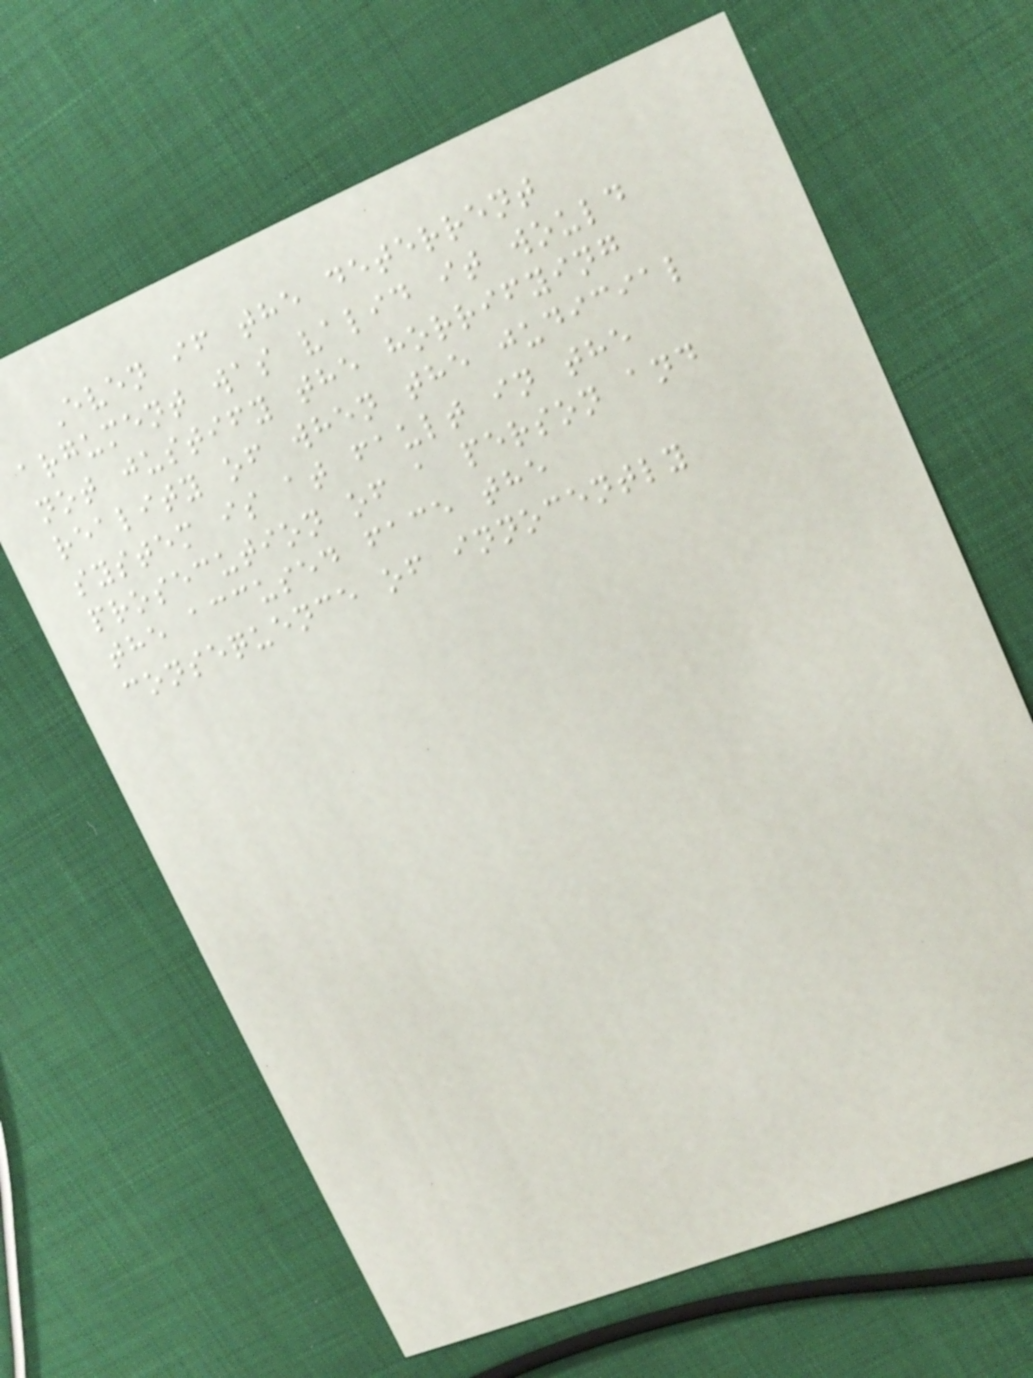Even if the deterrent
argument was valid it would
not justify the horrifying
reality of when the judicial
system is at fault in the
prosecution of a person and
the accused face the
consequence of innocently
